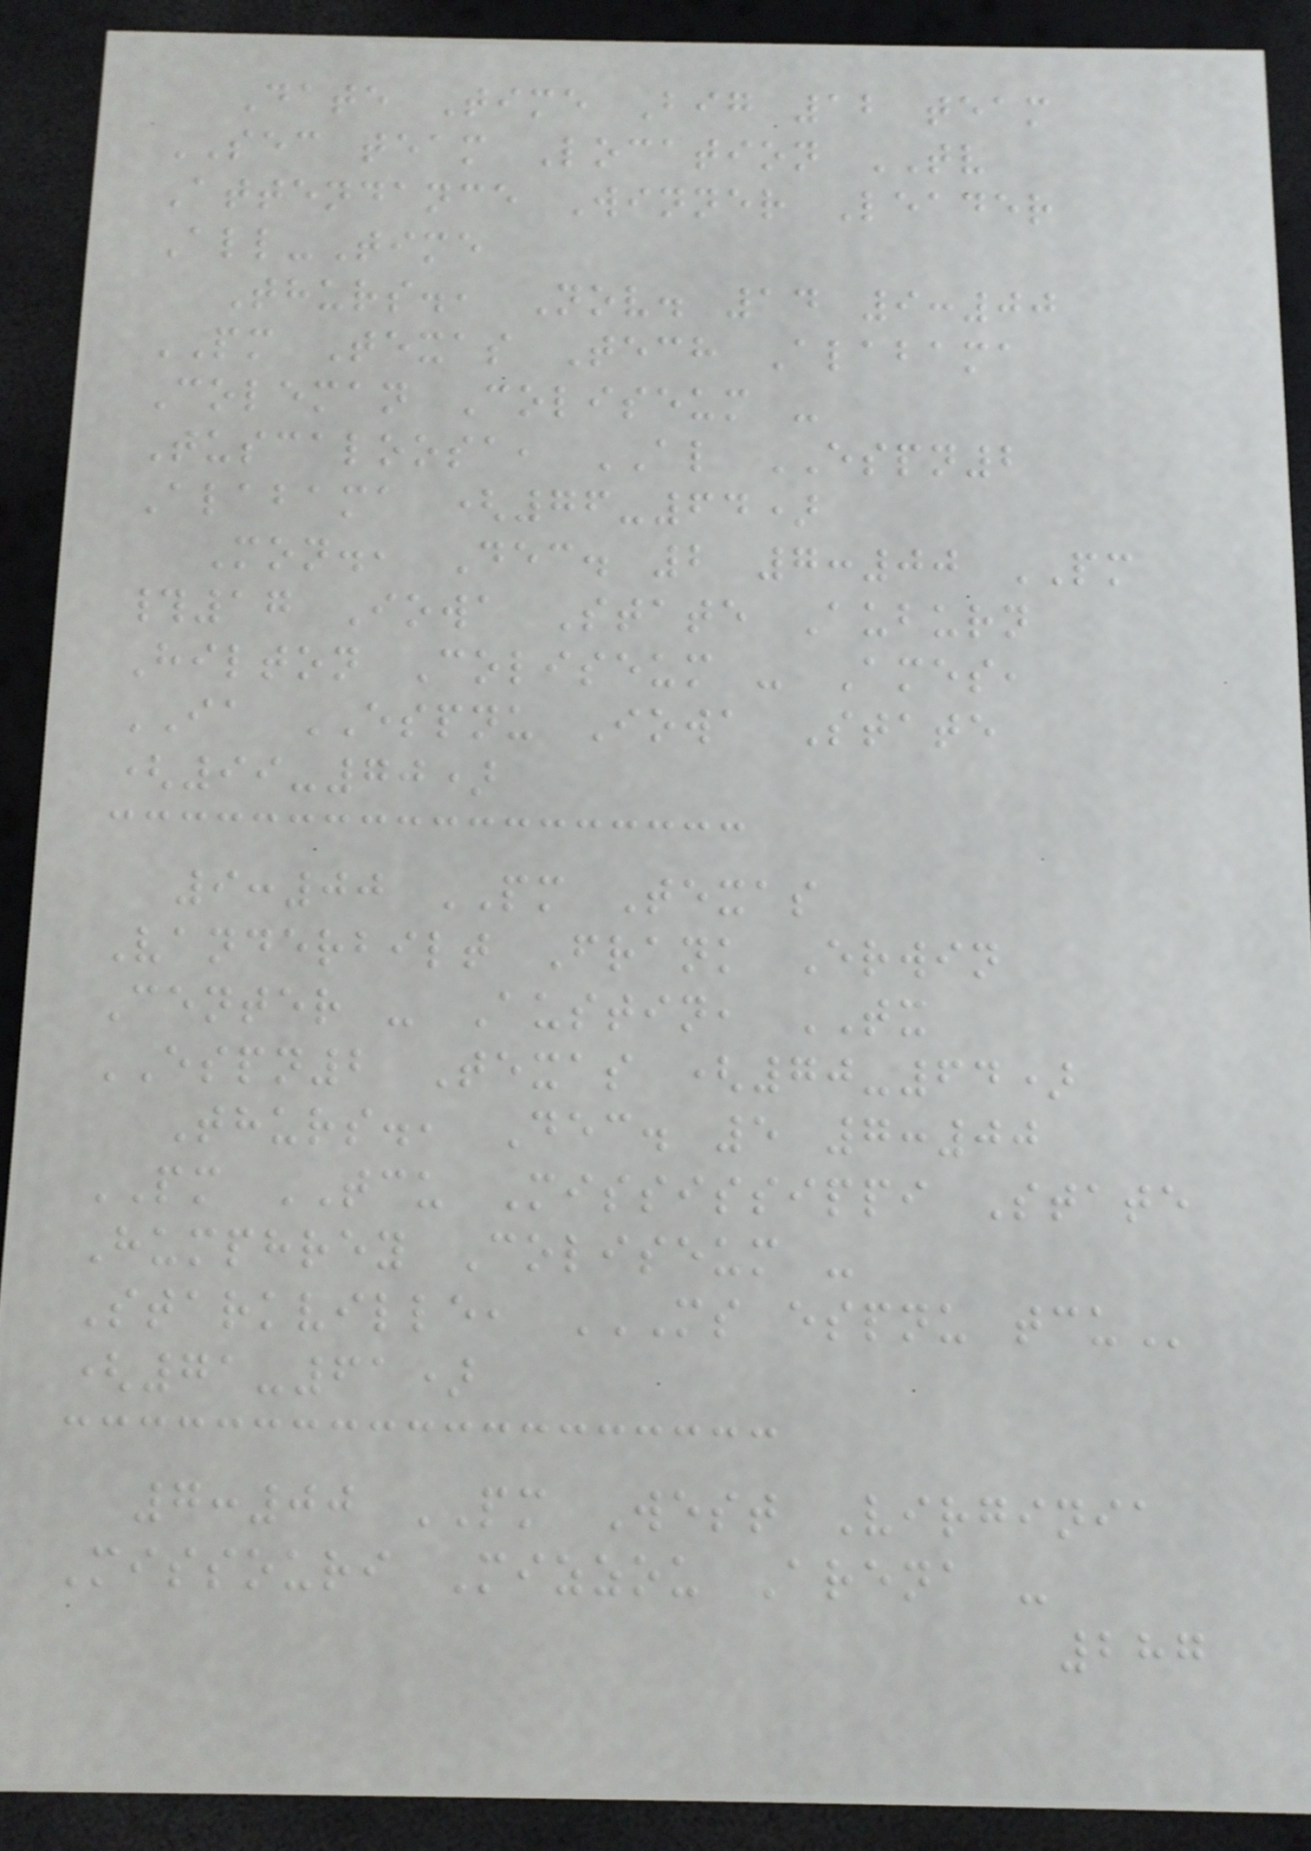Date Time Big 12 team
SEC team Location TV
Attendance Winner Leader
All-Time
Thurs., Nov. 14 9:00
PM Texas Tech Alabama
Coleman Coliseum -
Tuscaloosa, AL ESPN2
Alabama (76-64)
Mon., Dec. 2 7:00 PM
#17 Iowa State Auburn
Hilton Coliseum - Ames,
IA ESPNU Iowa State
(99-70)
9:00 PM Texas
Vanderbilt Frank Erwin
Center - Austin, TX
ESPN2 Texas (70-64)
Thurs., Dec. 5 7:00
PM TCU Mississippi State
Humphrey Coliseum -
Starkville, MS ESPNU TCU
(71-61)
7:00 PM West Virginia
Missouri Mizzou Arena -
287
